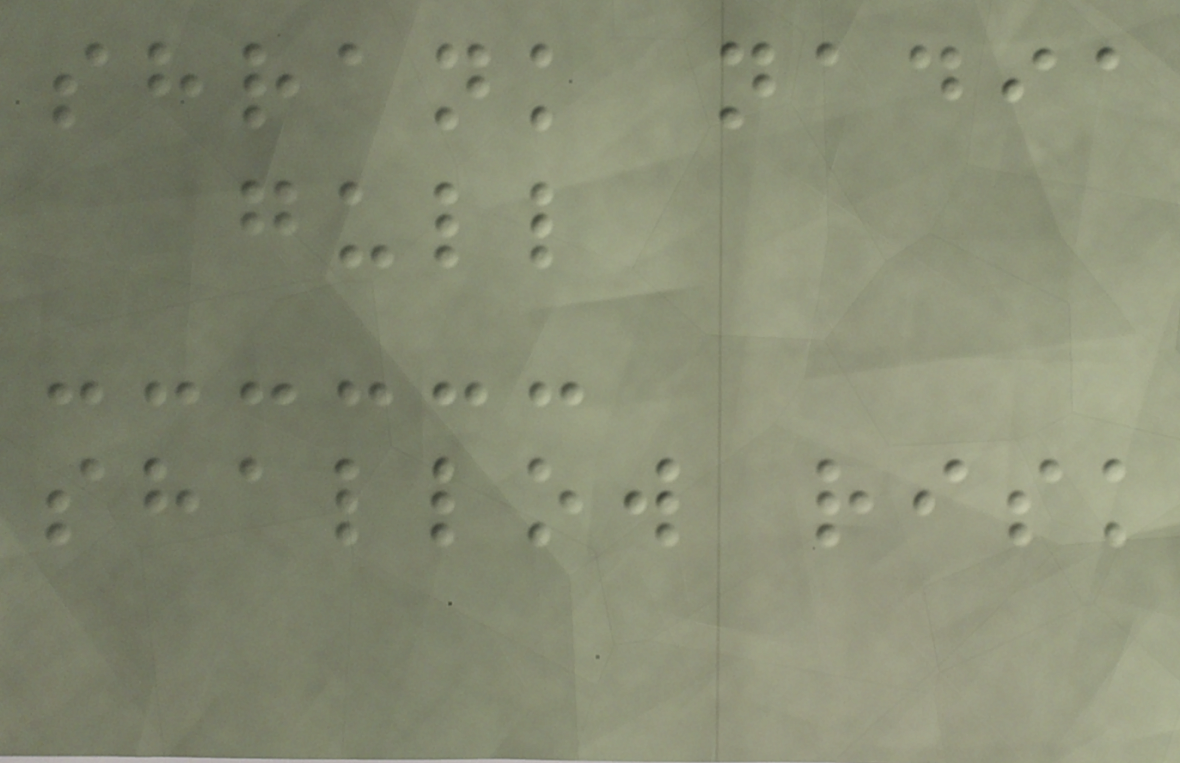shrank nadia
gull
shallow risk
